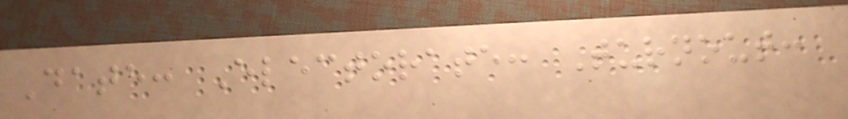Date: Electorate: Turnout:
